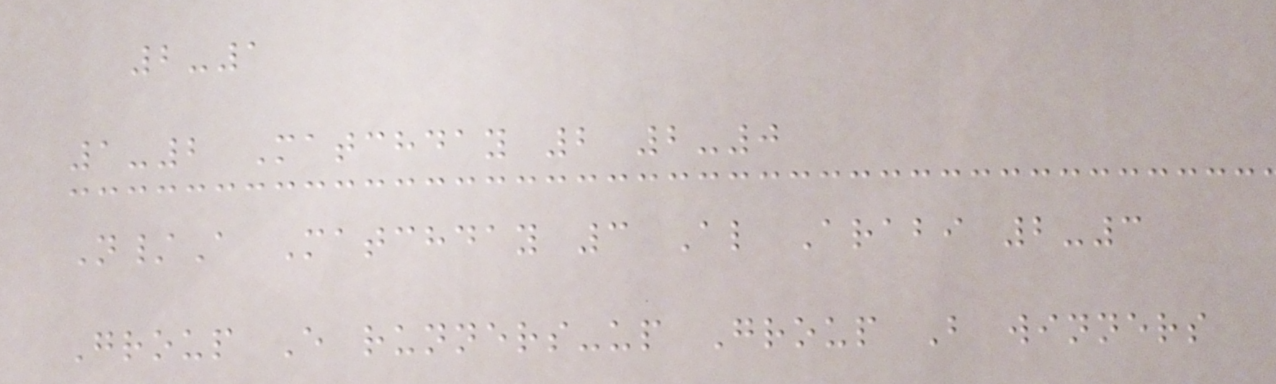2-1
1-2 Matchday 2 2-0
N/A Matchday 3 Al Arabi 2-3
Group E runners-up Group B winners
